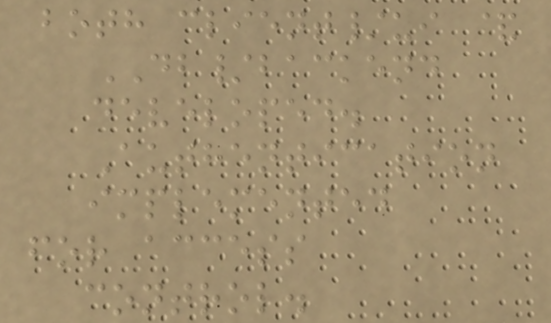both client/ui &
DB/backend
developed.
Authentication
implemented
for access
control.
